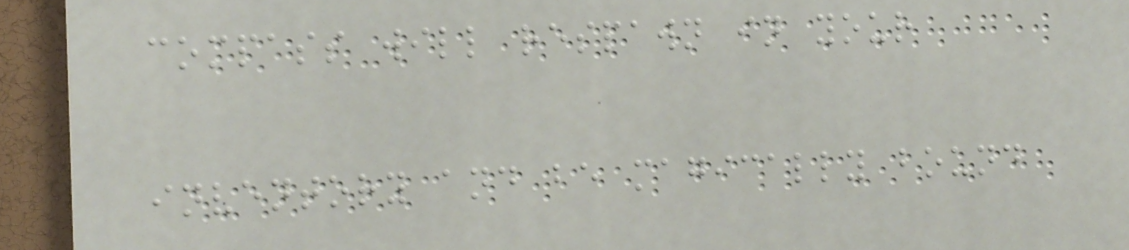compass will respawn in your
inventory and be magically bound
